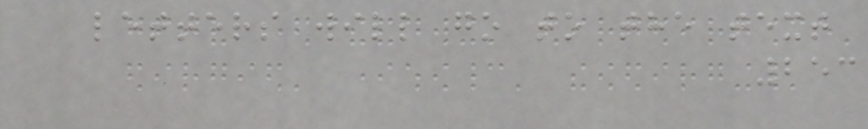letters will go to the text
253
